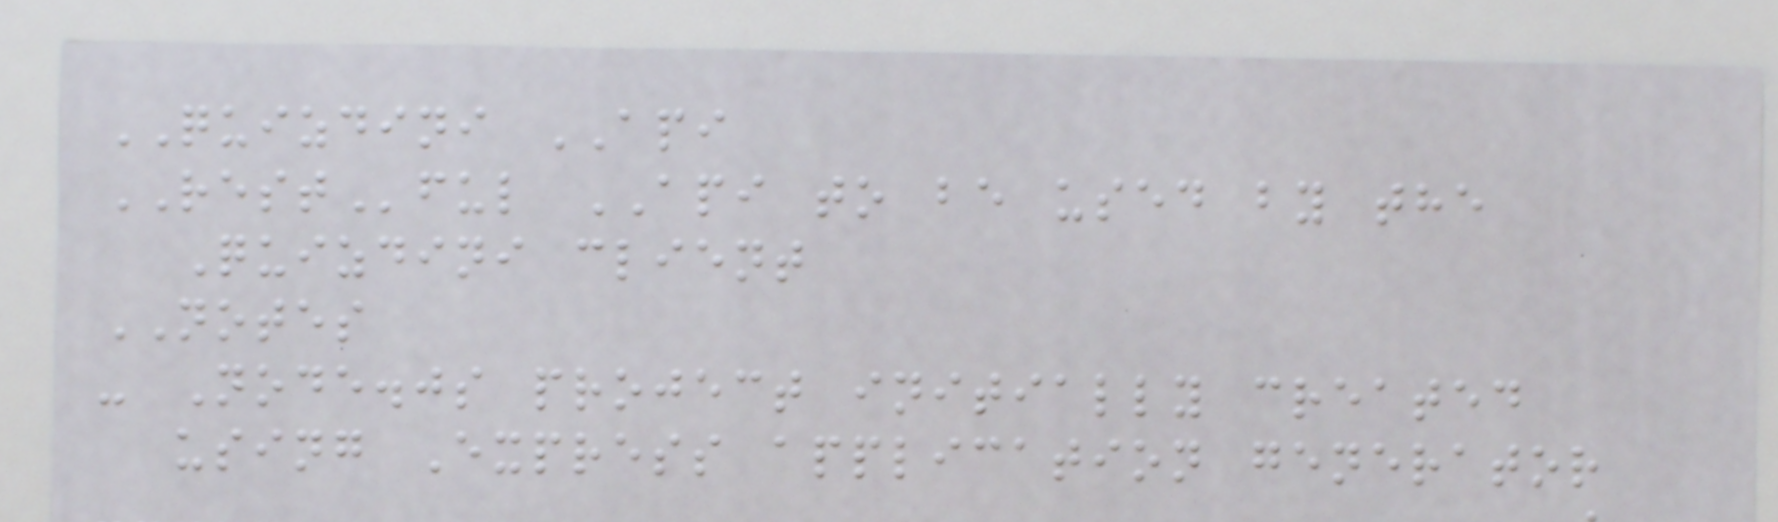QUIZDINI API
RESTful API to be used by the
Quizdini client
NOTES
- Node.js project initially created
using Express application generator
